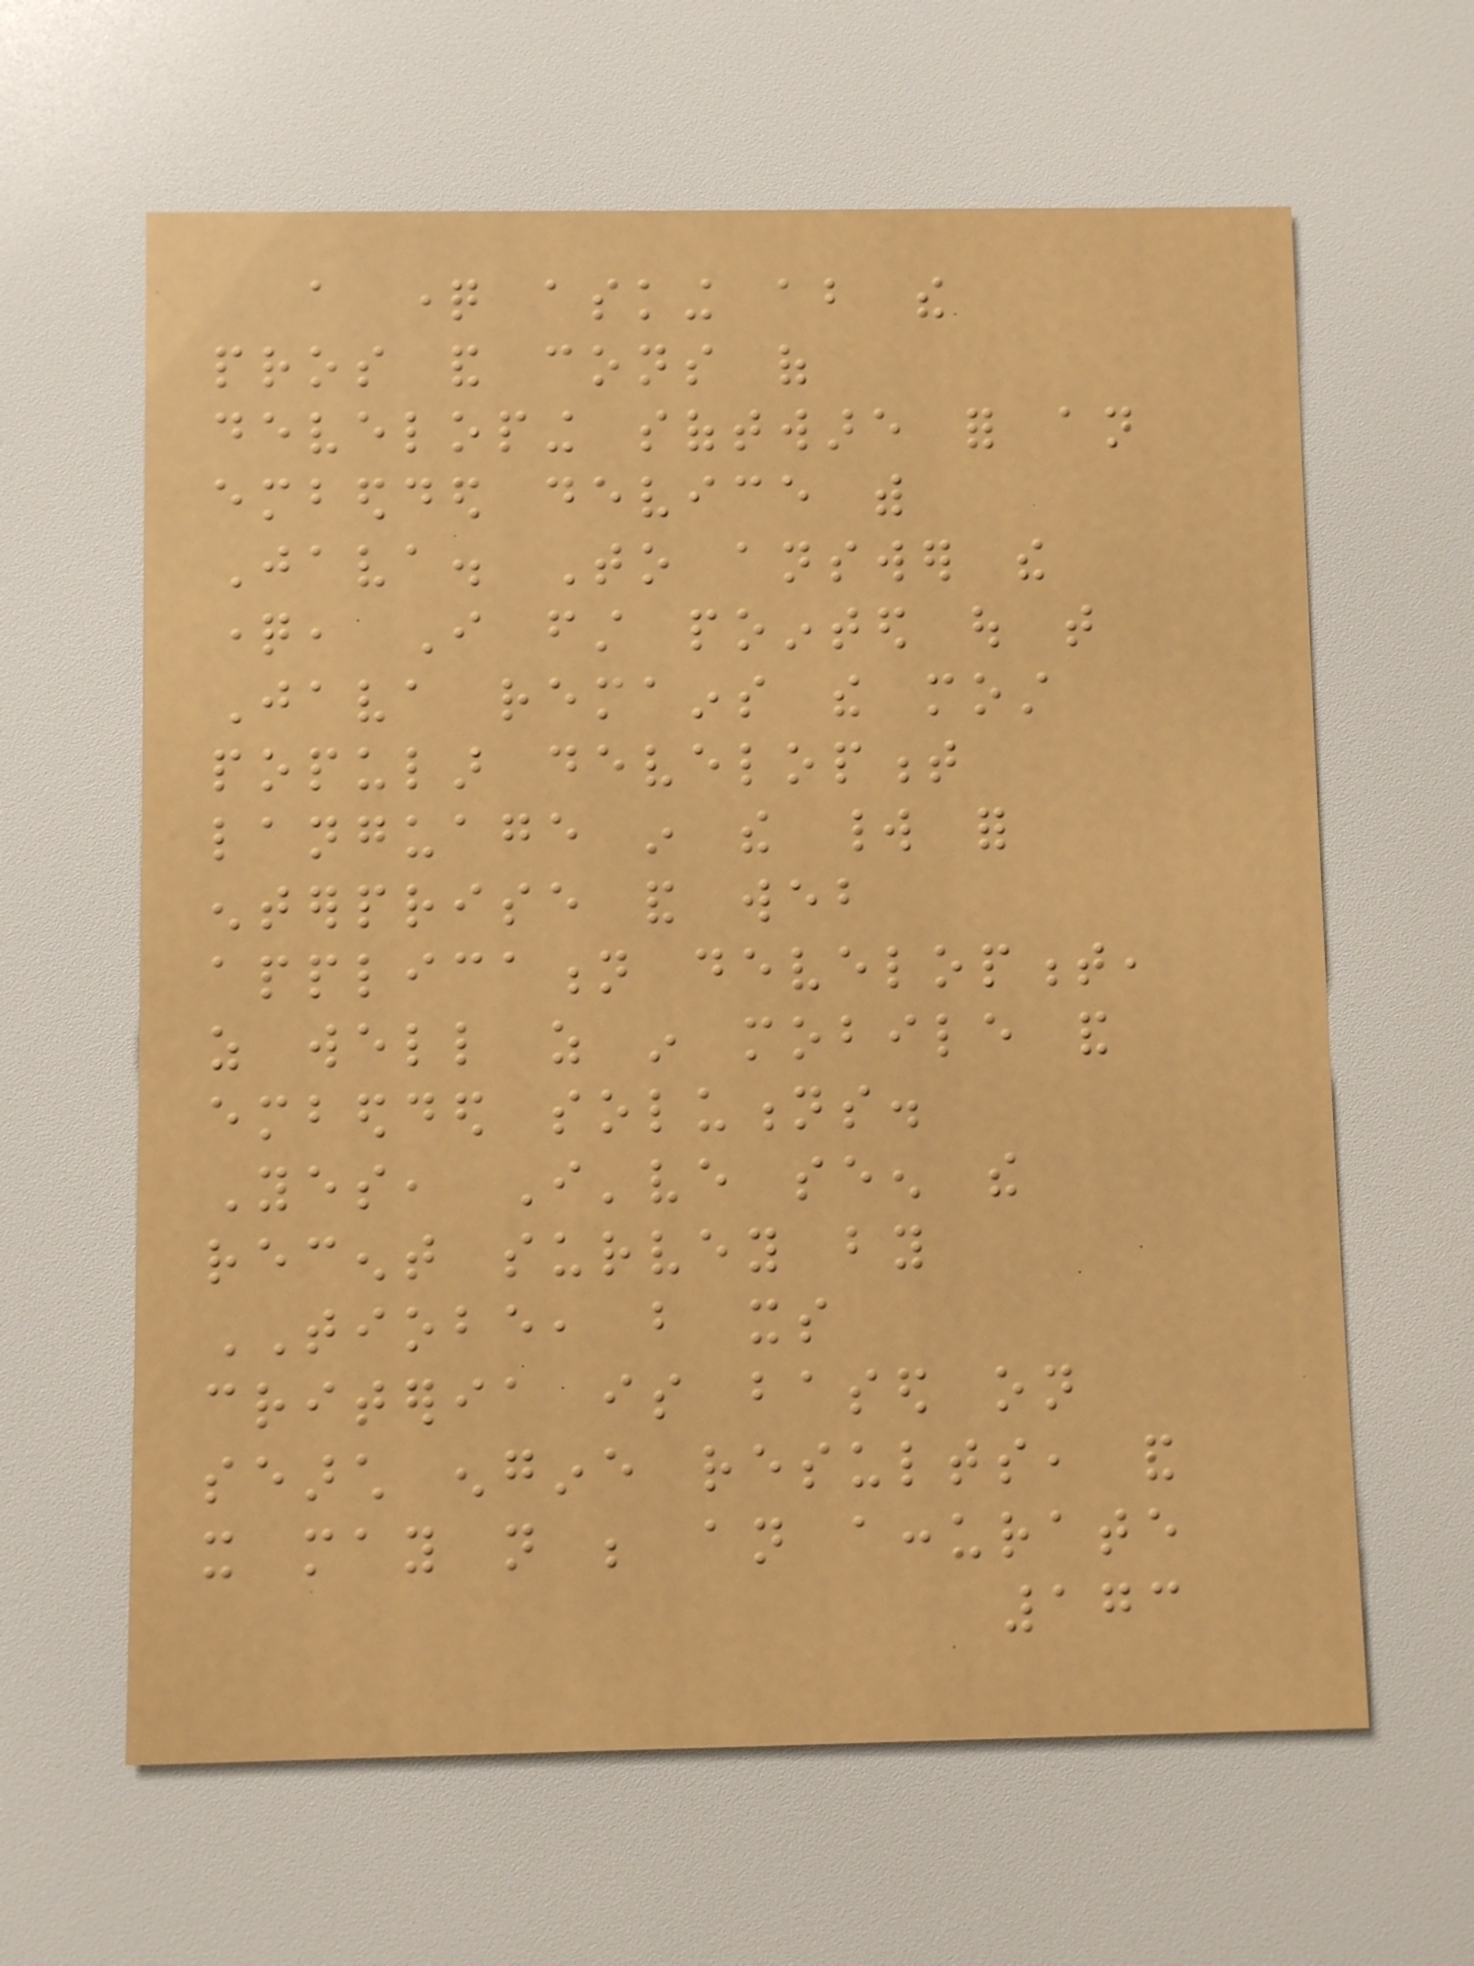a question asking about the
pros and cons of
developing software for an
embedded device with
Java. To answer the
question, I first pointed out that
Java remains the most
popular development
language in the world for
enterprise and web
application development,
as well as in mobile and
embedded solutions.
Yes, I've seen the
recent survey by
TIOBE, but its
criteria is based on
search engine results, and
it may not be an accurate
173
